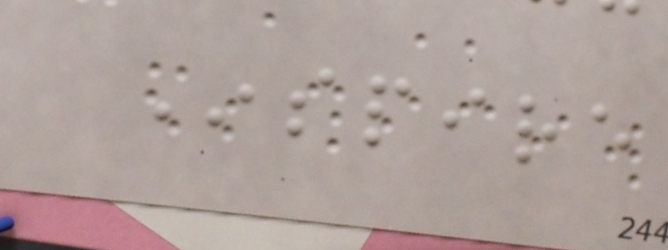Inspire
